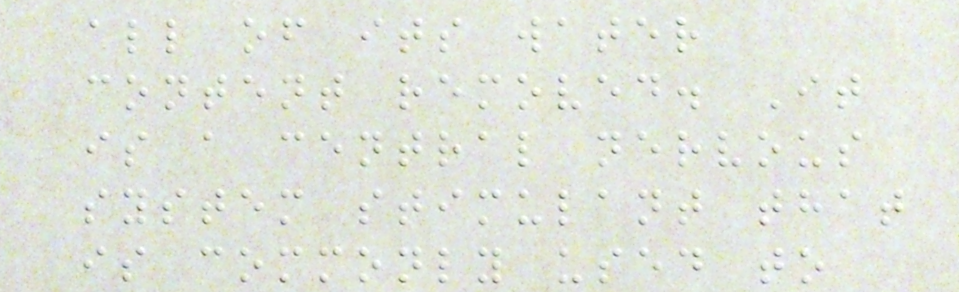all of its water
content removed. It
is a central nervous
system stimulant that
is commonly used to
